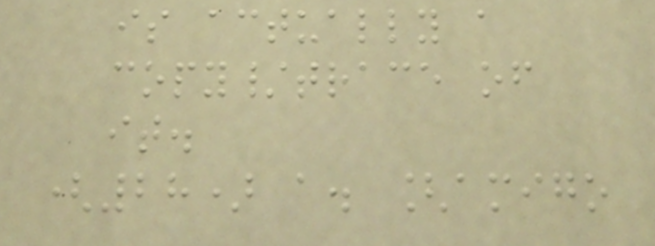is actually a
copy/trace of
it.
(28) a. [amigo
